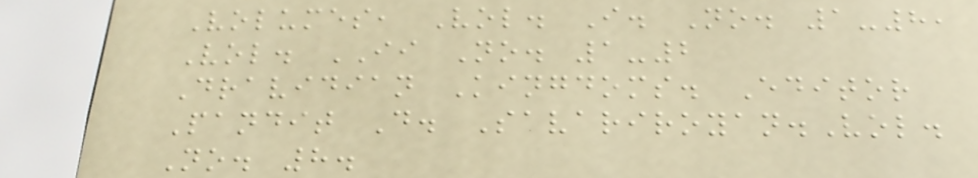Volumes, Vol. I. No. 1-8,
Vol. II No. 1-2
Dravidian Kingdoms. Editor
Pandit D. Savariroyan.Vol.
No. 8.
